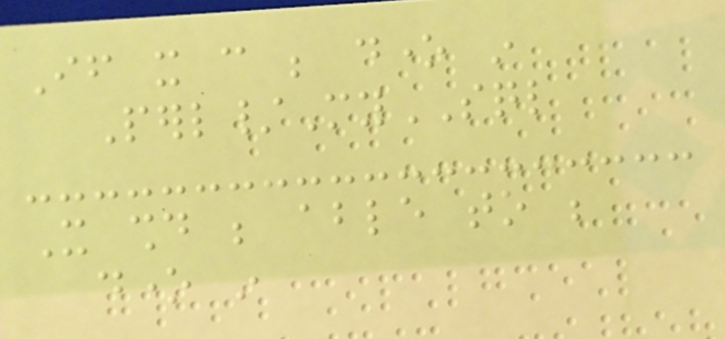If it can be done in
Perl/MySQL
It should be able to be
done in
